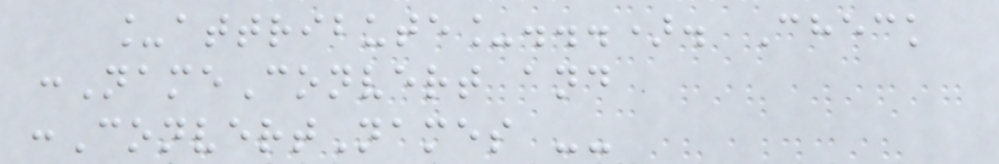_attribute_...). Check
:NameConvert and
:ConvertNames --
